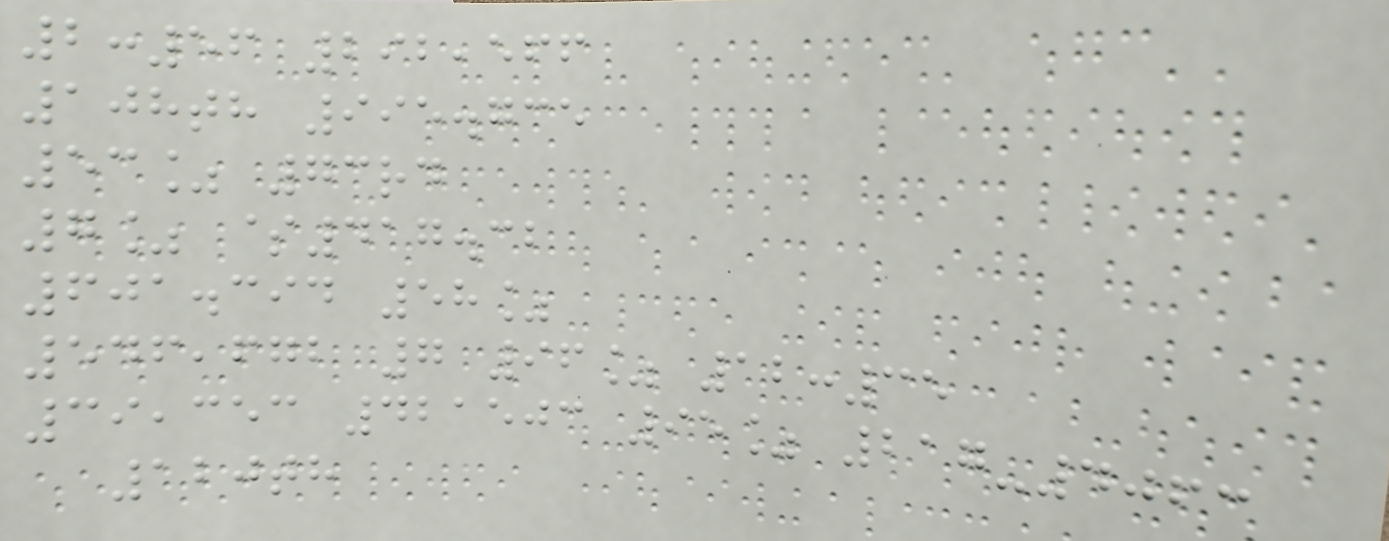2:56 292,566
108th 995.735
53% 73rd
7% $417.32
601.394 58%
546,672 7 96% 12:35
39,353 421503 95% 217-4063
120th
